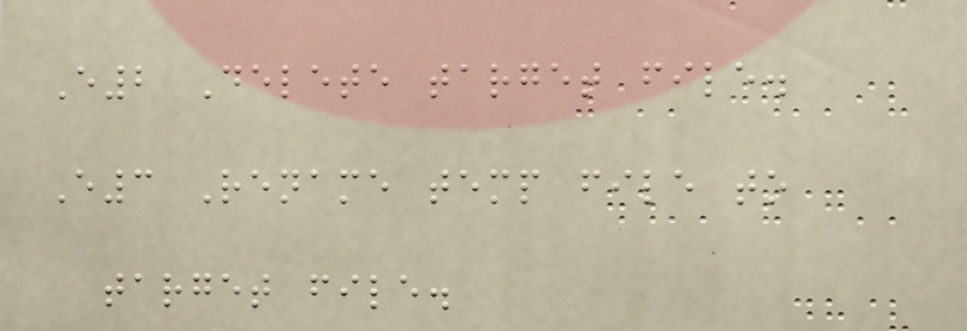E2 Delete target file.
E3 Rename temp file to
target file.
